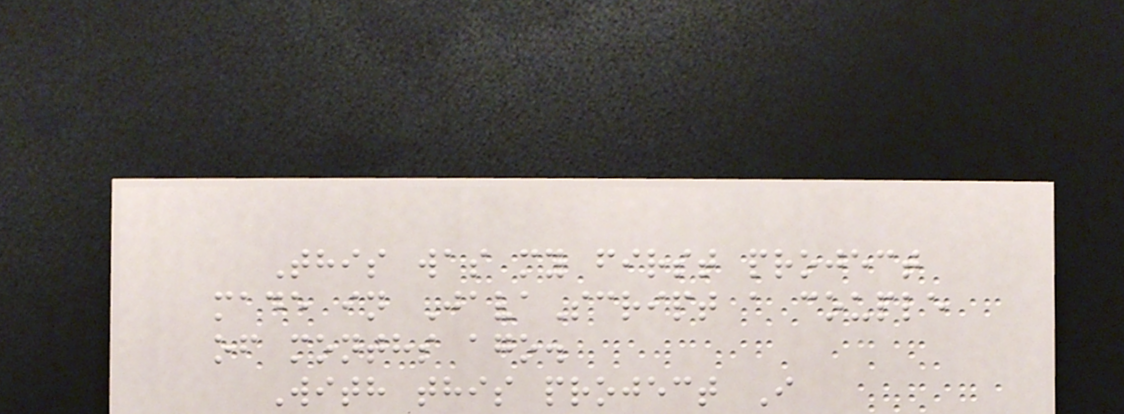This was my first project
made in JavaScript a couple
of months ago.
With this project I
